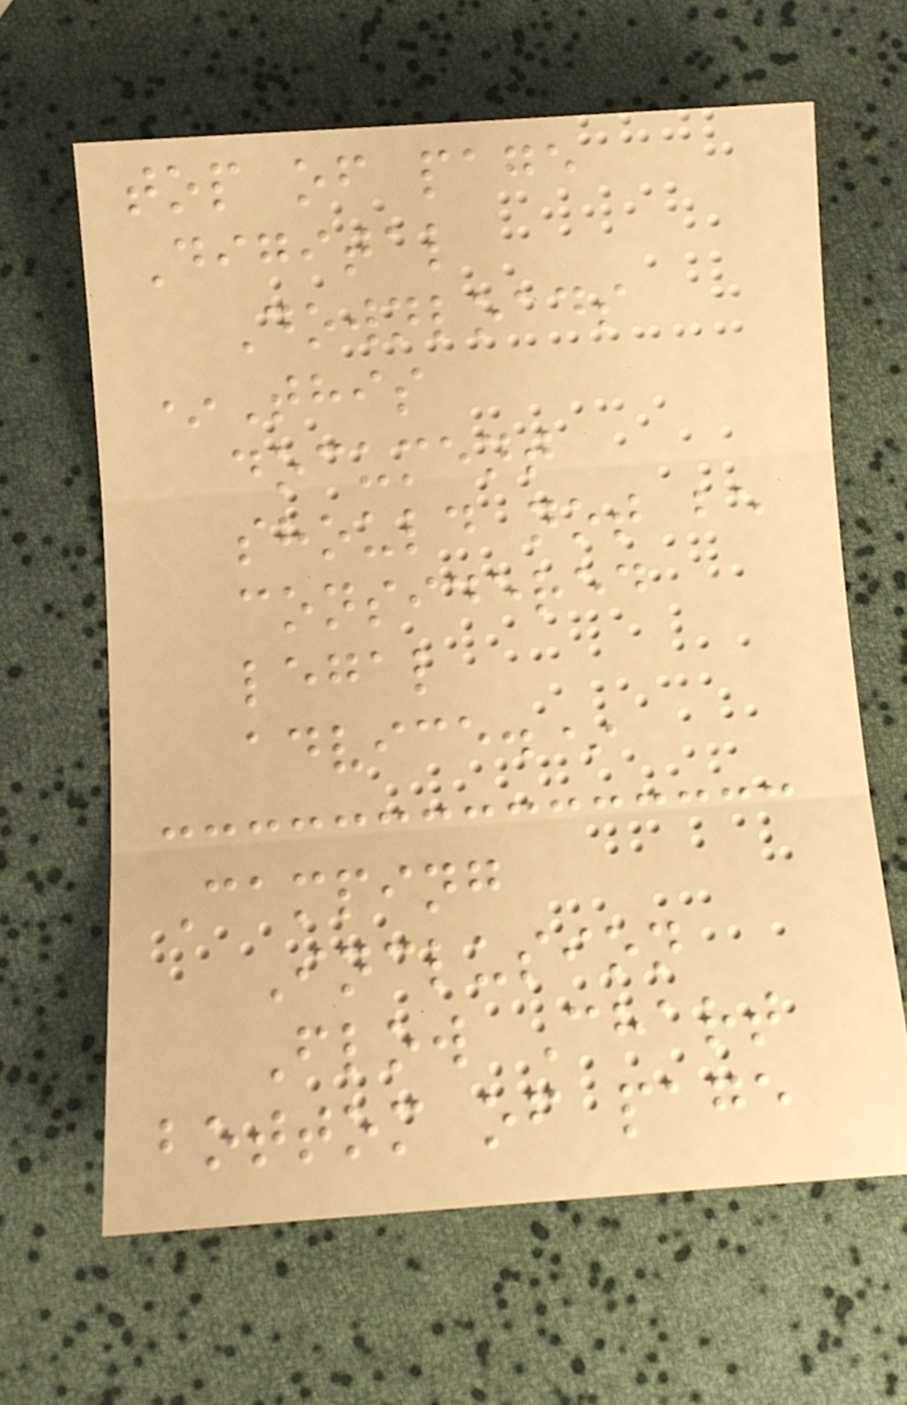top of page
Digital
Downloads
*This
document
should not be
considered
legal
advice.*
Camping
Inclusion
Flow Chart
bottom of page
